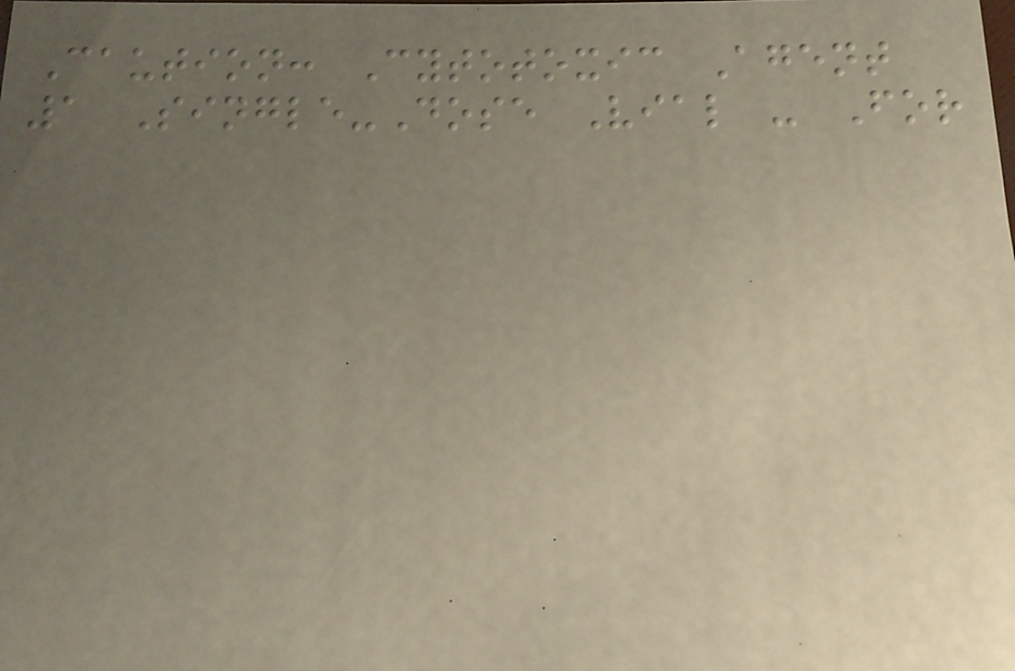Caution: Cytotoxic Agent
1 Single-Dose Vial - For
